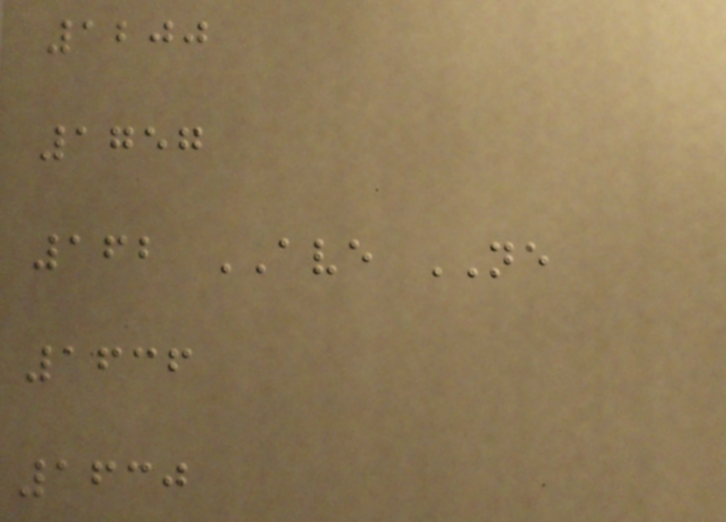1200
1757
162 AVE NE
1636
1630
